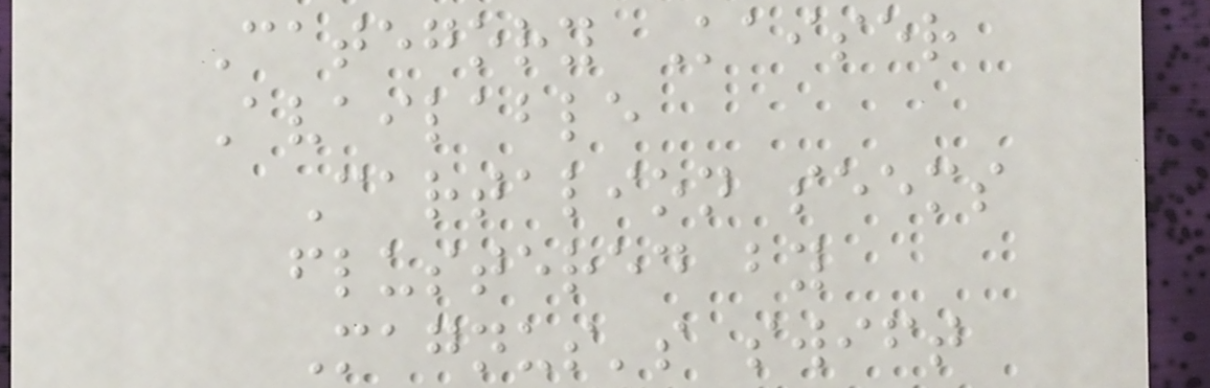Category Kaiser
Available
Cartalion seems
flustered by
Magnus's swift
